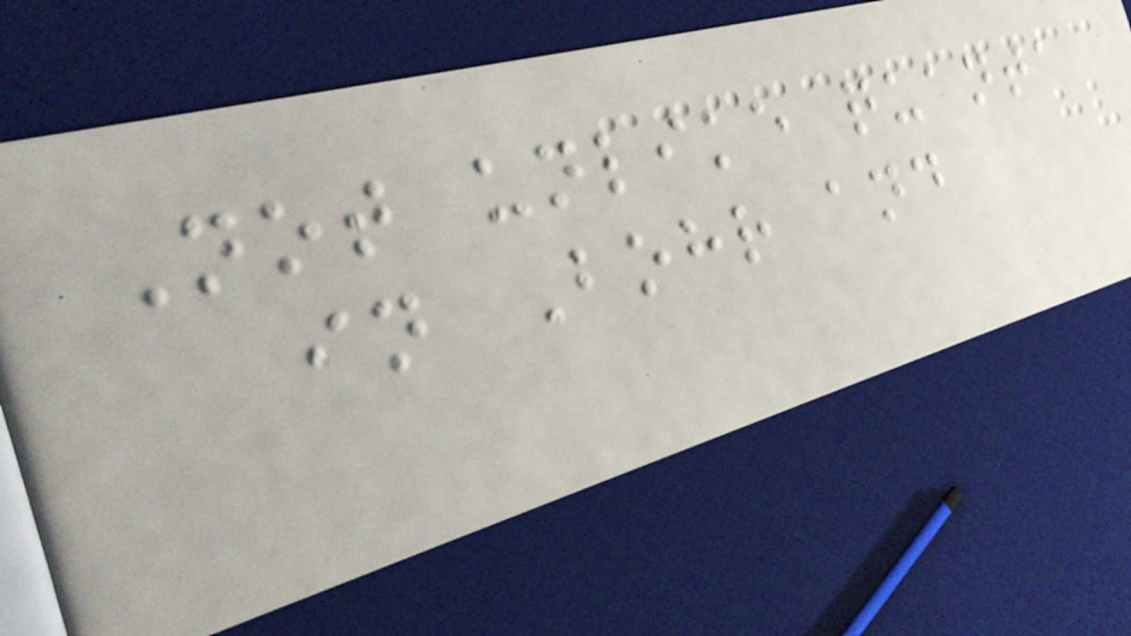Not unlike quanta
in Bohr and
